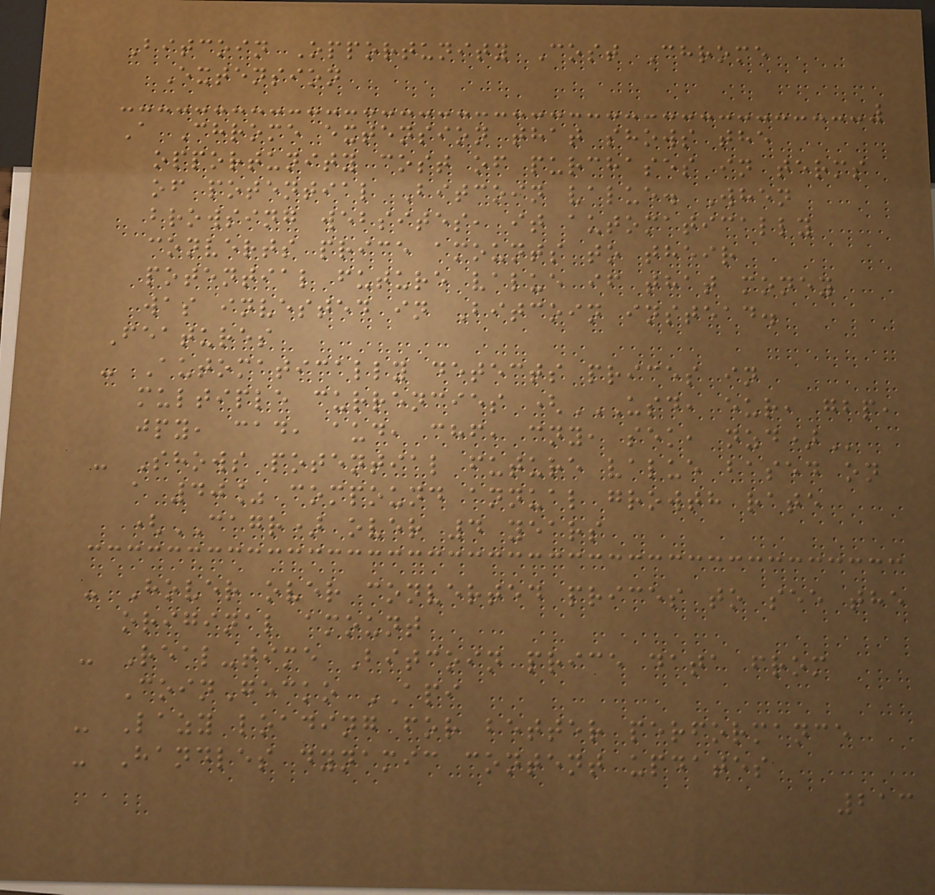Bitcoin Opportunity Cost Chrome
Extension
A Chrome extension that shows the
opportunity cost of purchases in terms
of potential Bitcoin value. When
browsing websites, it automatically
converts price amounts to their
potential future value if that money
was invested in Bitcoin instead.
Features
- Automatically detects prices in
multiple currencies (USD, EUR, GBP,
JPY, CAD, AUD, CHF, CNY, SEK, NZD)
- Shows potential future value based on
a 40% compound annual growth rate
(CAGR) over 4 years
- Hover over converted prices to see the
original amount
- Real-time Bitcoin price data from
CoinGecko API
- Lazy loading for better performance
- Handles dynamic content updates
213
